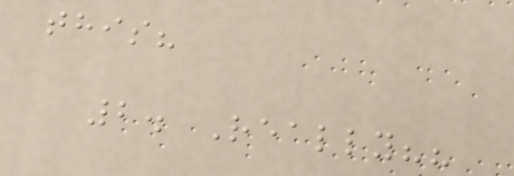this?
2. Really??
